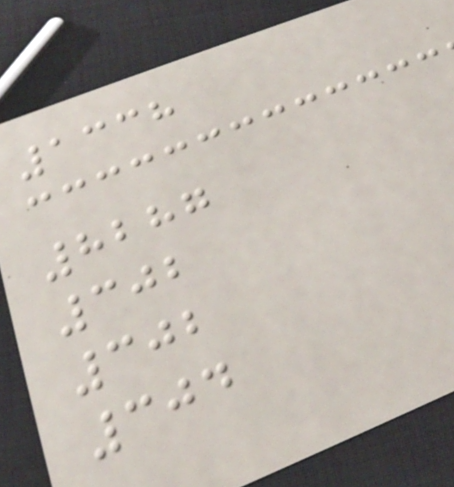1338
8287
302
302
304
